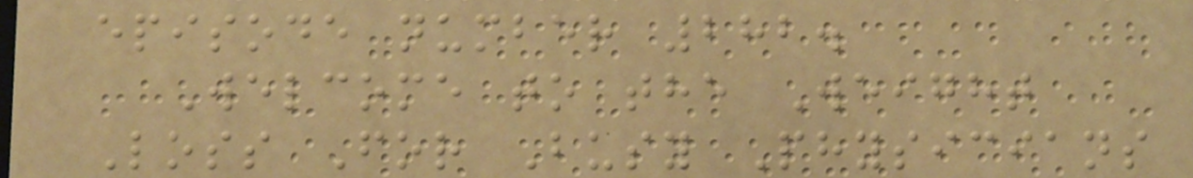episode number 282.
Welcome to the Weight
Loss For Busy Physicians
